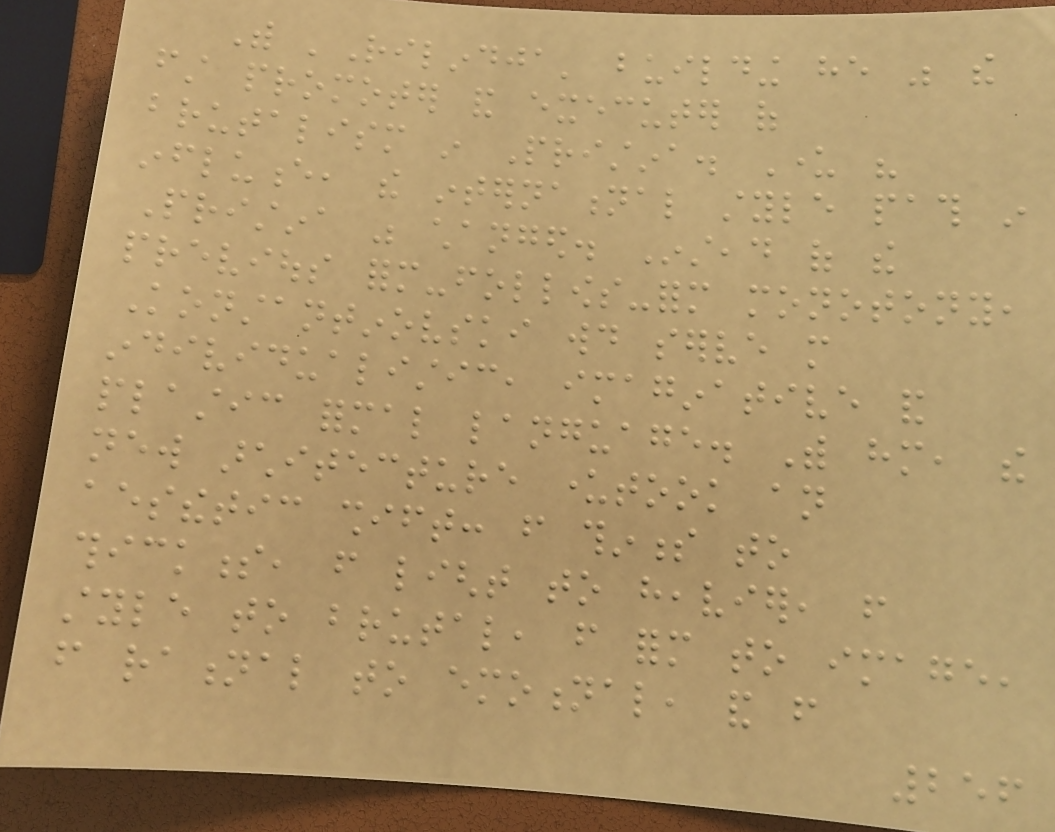With 'Rilindja' building he was the
first promoter and executer of
brutalism in Pristina. Under his
influence, the international style path in
Pristina was changed. Instead of the
previous form-follows-form monotony,
Konstantinovski would serve more
individualistic, imaginative and
plastic formal language. With him, the
new architecture undertook an
aesthetic shift: from thinness to
thickness, from light to heavier, from
style to brutal, from form to image,
from rational to emotional, and from
256
